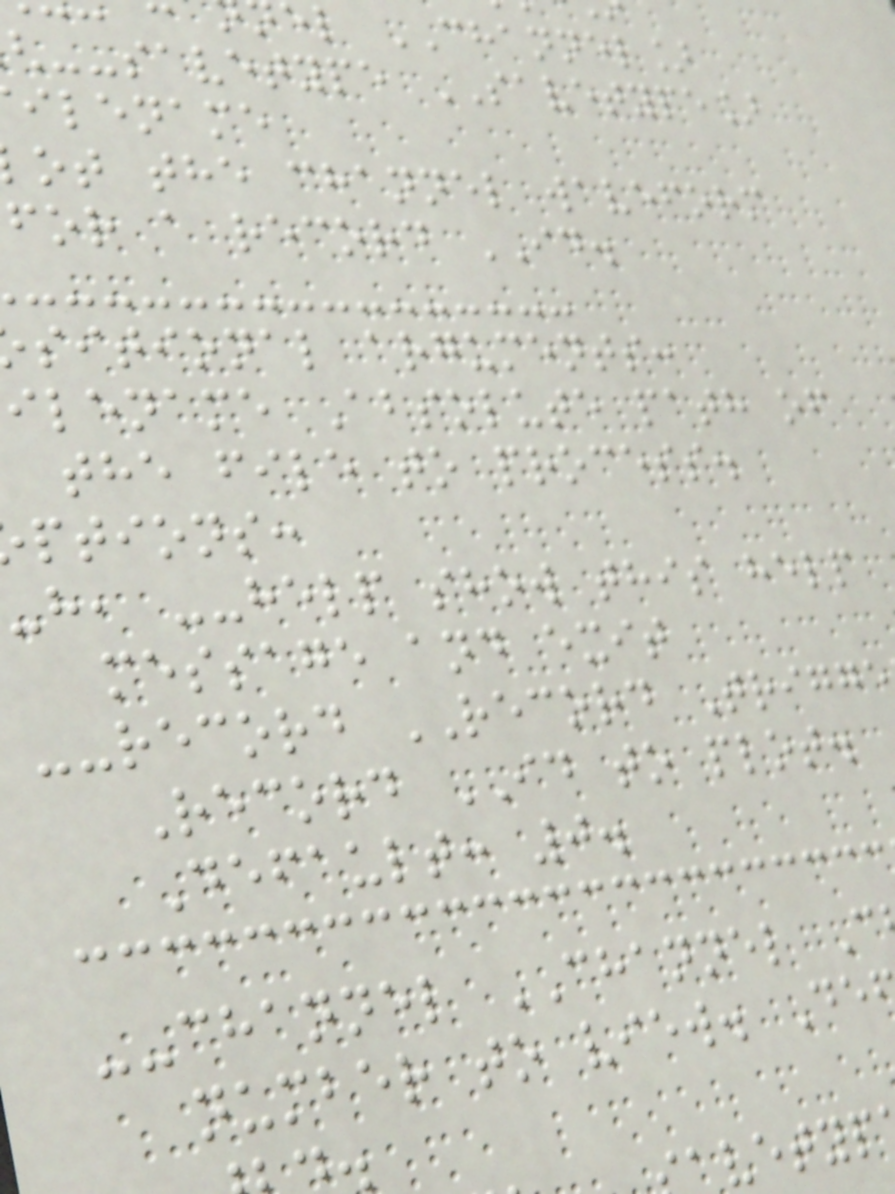el CHANNEL]
--savetype SAVETYPE]
ilename
ot the channel waveform
for a record ID.
sitional arguments:
ilename Absolute path of
the file to process.
ptions:
-h, --help show this help
message and exit
--record RECORD Trigge
Record ID to plot.
Default: 0.
--channel CHANNEL C
number to view. De
